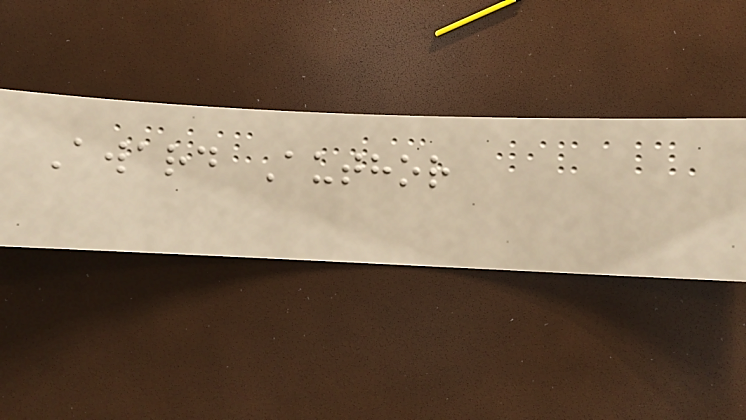Award Author
